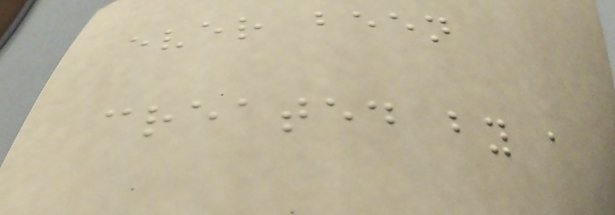ever been
created by a
